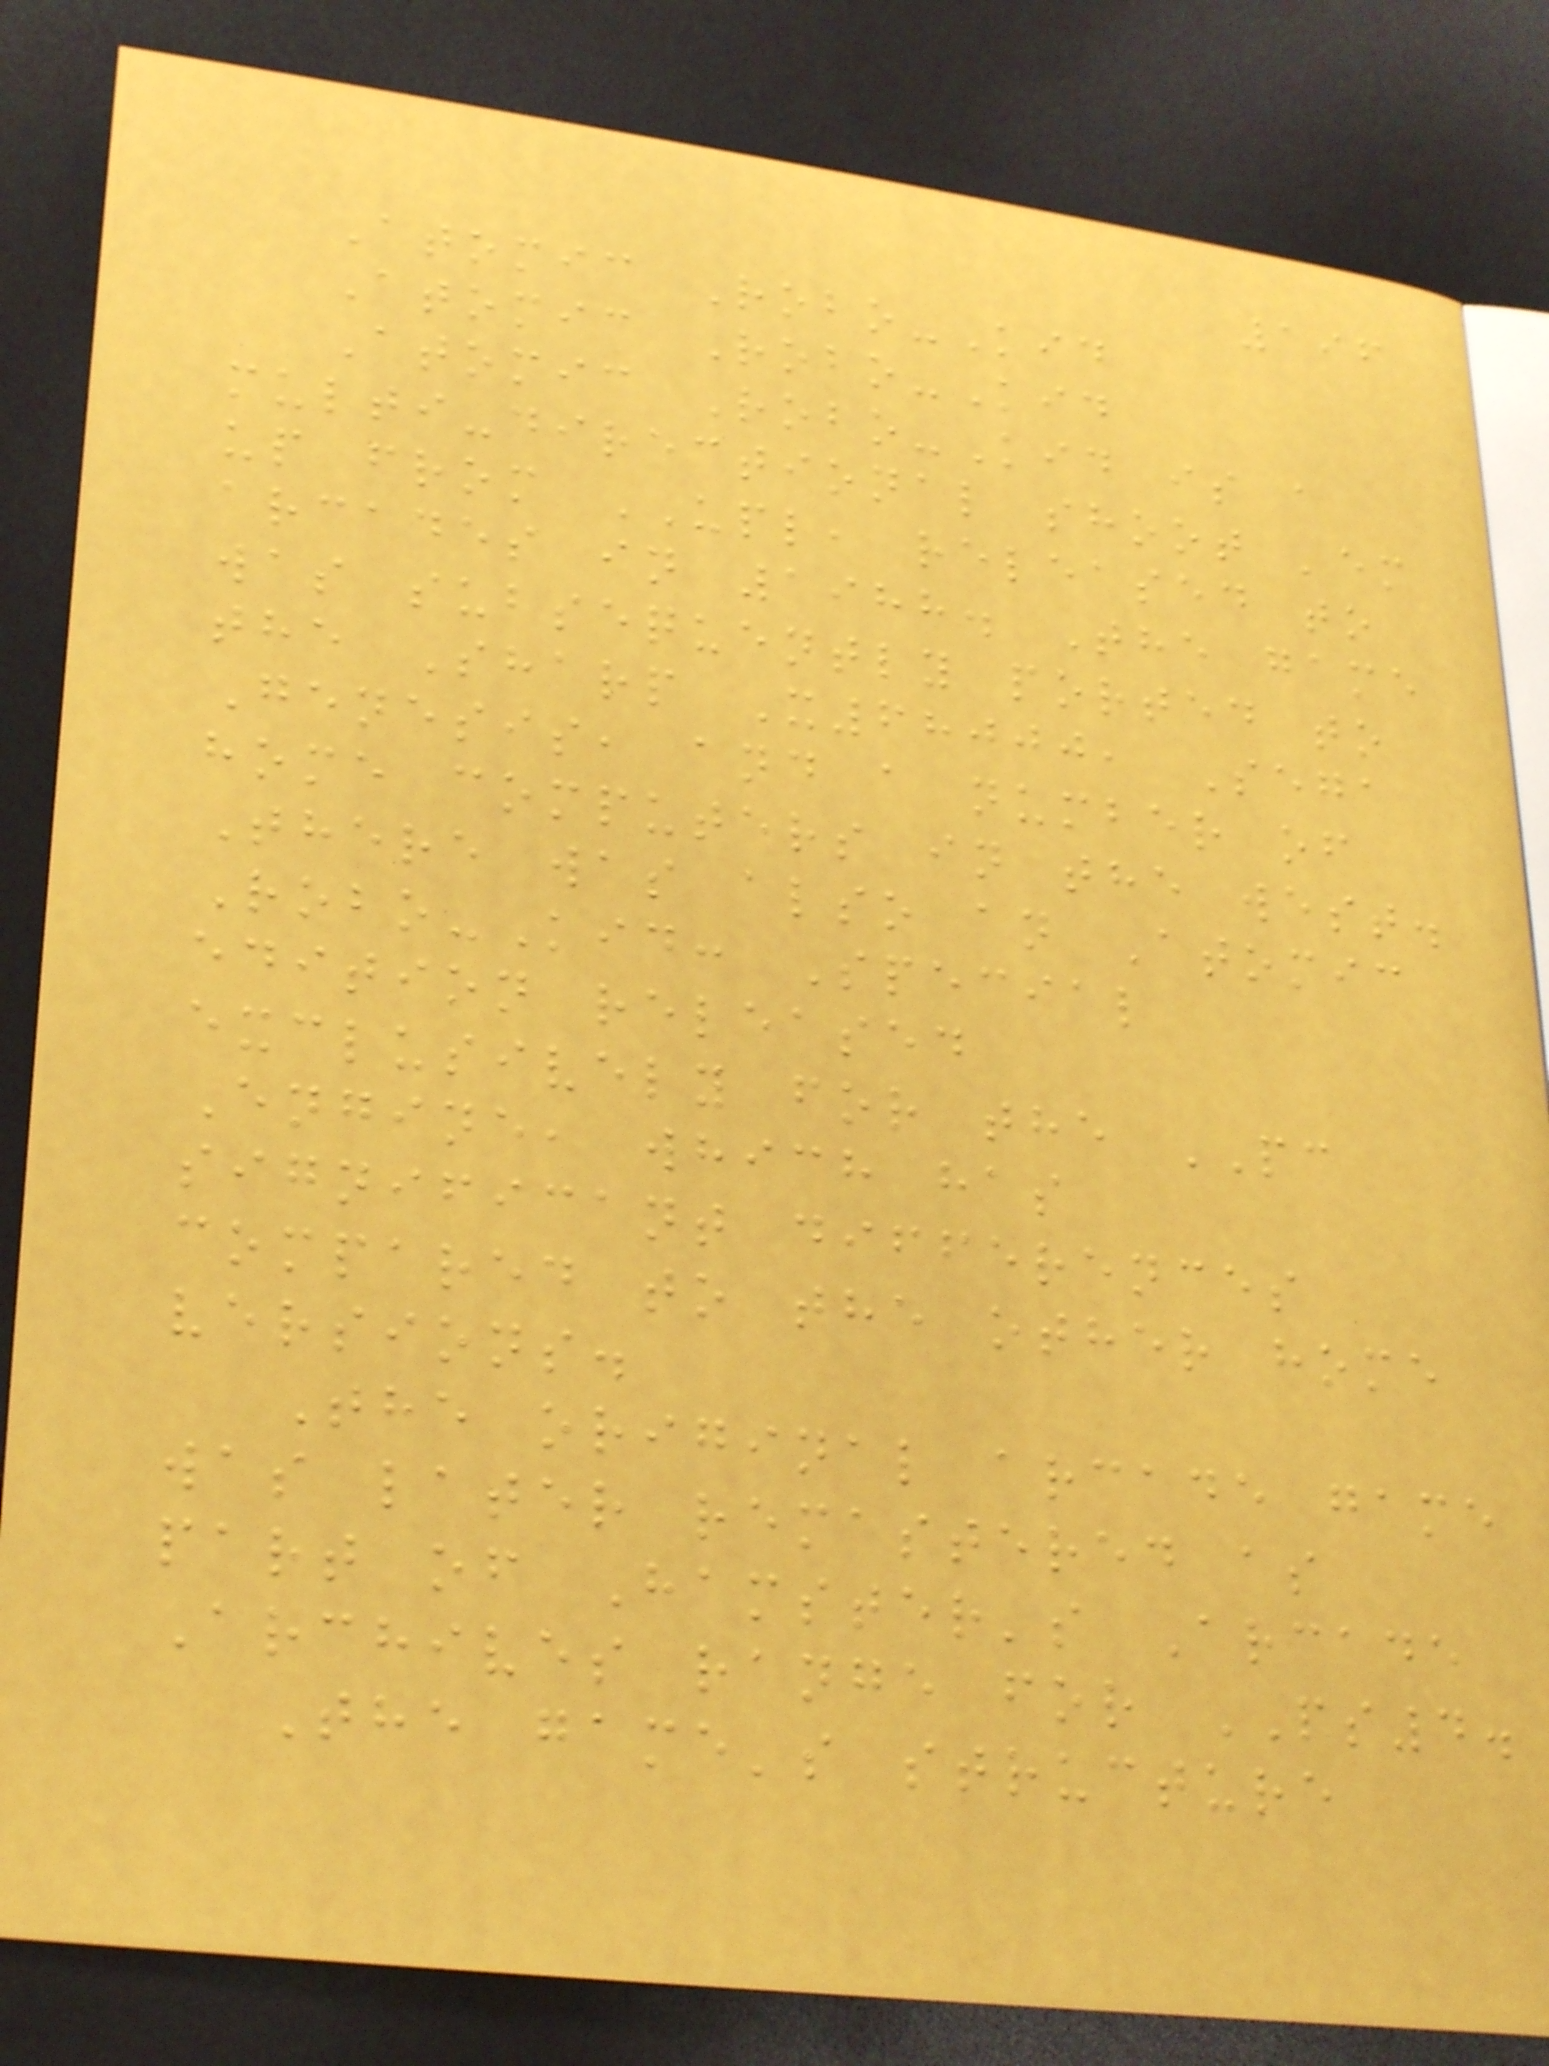196
Atomic Robo-Kid
Atomic Robo-Kid
Atomic Robo-Kid is a
multi-directional shoot 'em
up from UPL, released to
arcades in 1988. The game
was subsequently ported to
the Sharp X68000, Sega
Genesis, and a number of
home computers in the west.
There was also an Atomic
Robo-Kid: Special
edition released
exclusively for the PC
Engine, which has
significant differences
compared to the other home
versions.
The original arcade game
was later remastered as
part of Hamster's Arcade
Archives range for PS4.
The game's structure
